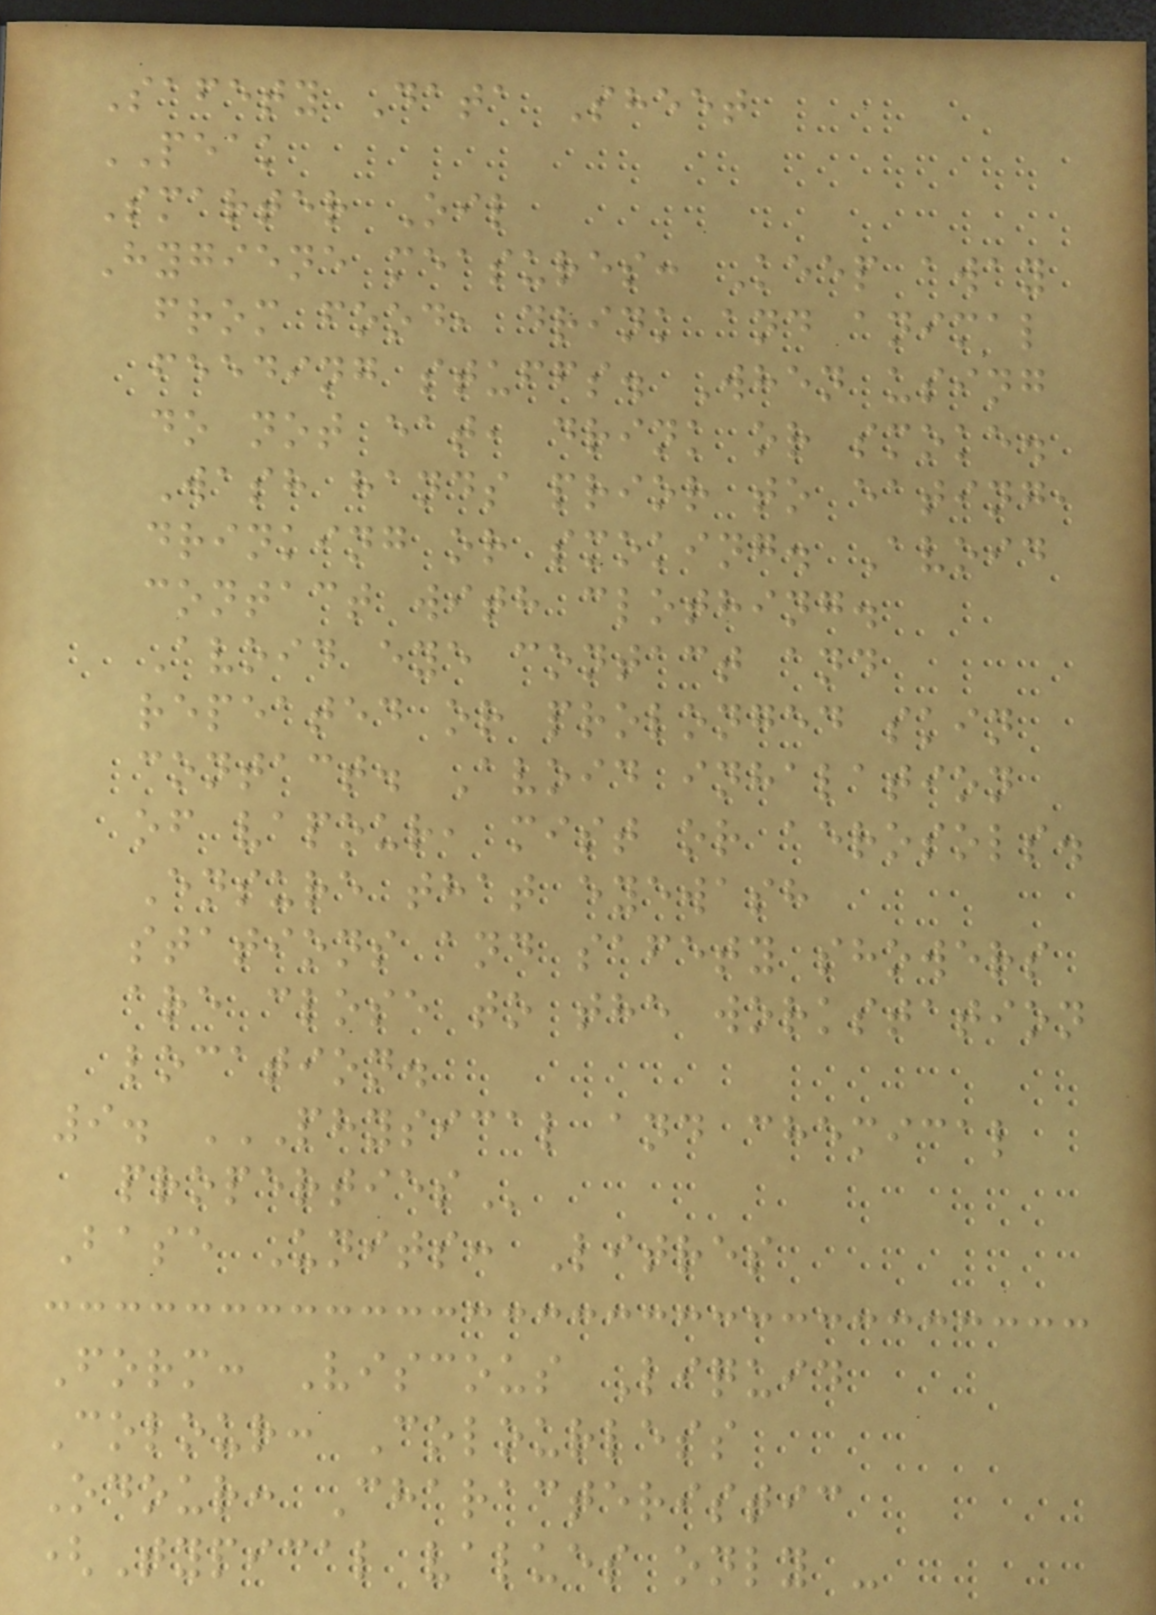Safety Data Sheet
PEAK
Smarter Oil
Hygiene measures: Keep away
from food, drink and animal
feeding stuffs. When using
do not eat, drink or smoke.
Wash hands prior to eating,
drinking or smoking. Avoid
contact with clothing.
Avoid eye contact and
repeated or prolonged skin
contact. Avoid inhalation
of vapour, mist or aerosols.
Ensure that eyewash
stations and safety showers
are close to the workstation
location.
9. PHYSICAL AND CHEMICAL
PROPERTIES
Base Units: Litres
Form: Viscous Liquid
Colour: Colourless
Odour: Characteristic
(Typical values only -
